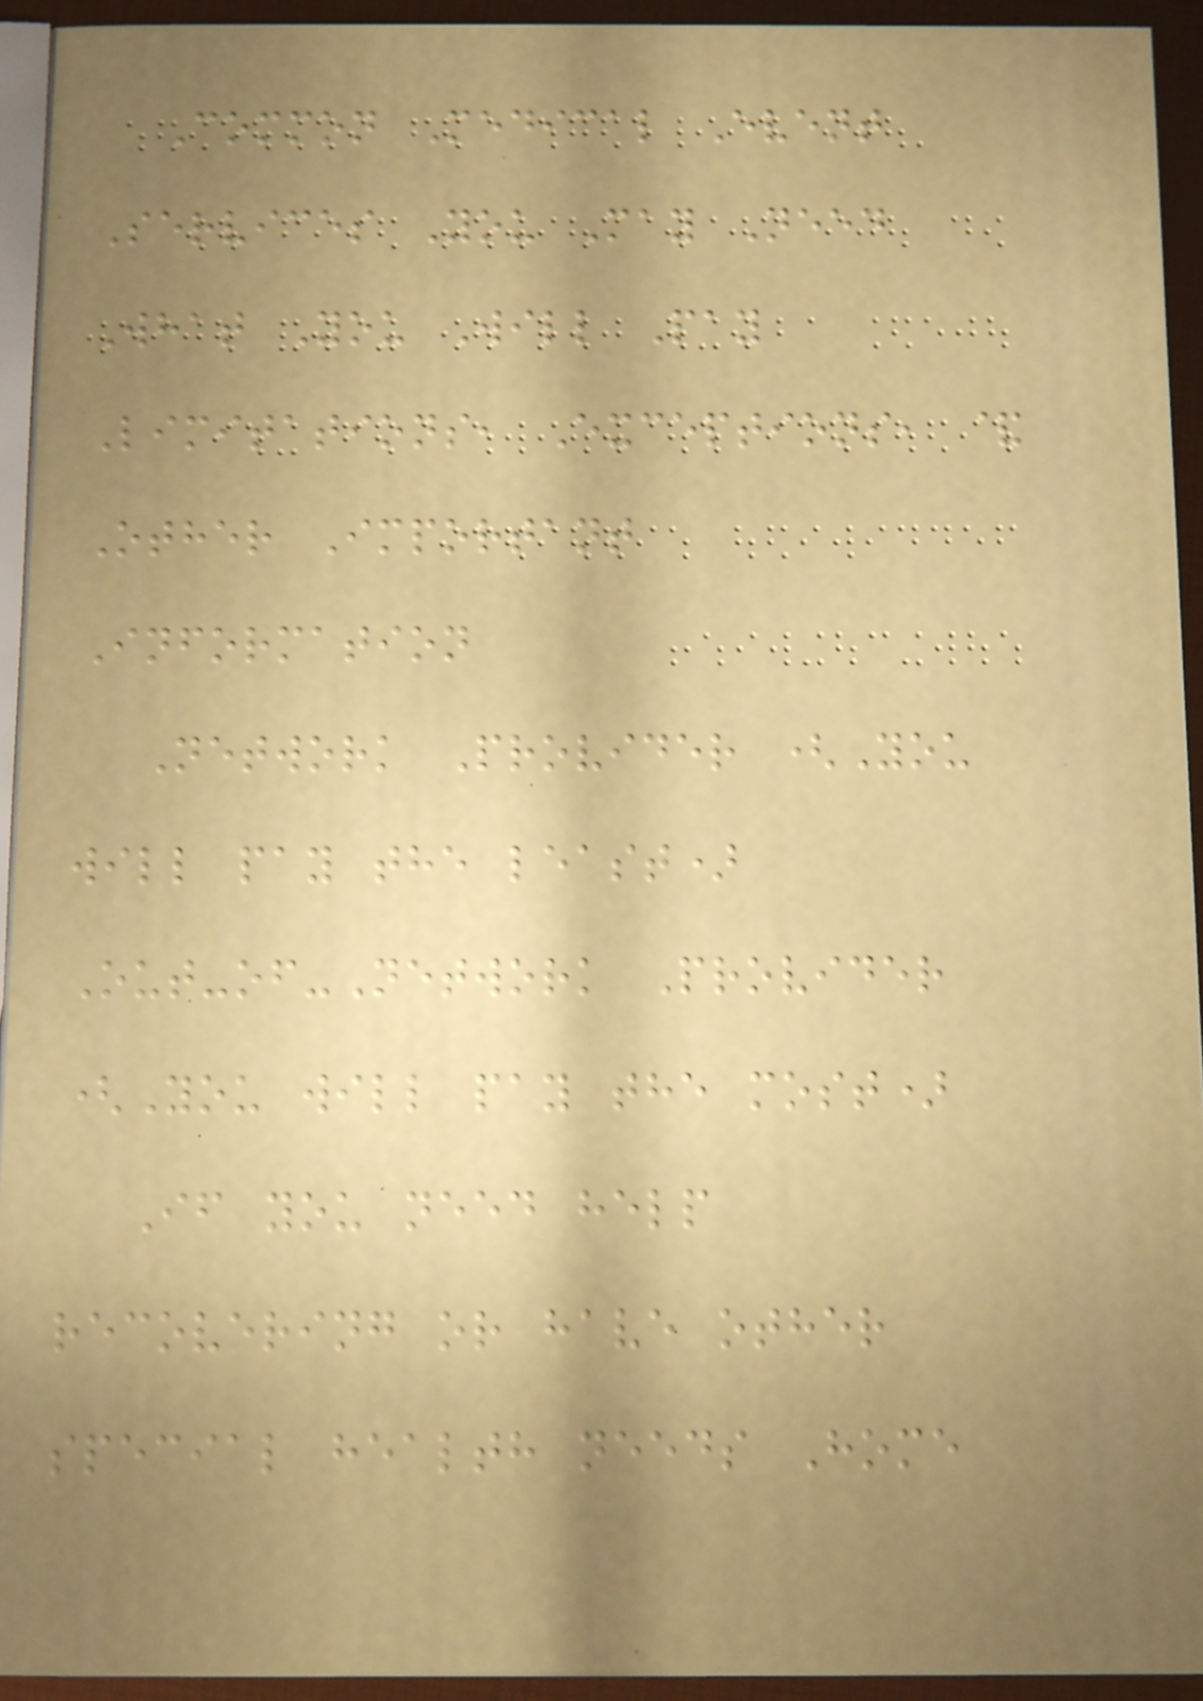Common Medical Event
Services You May Need
What You Will Pay
Limitations, Exceptions, &
Other Important
Information
Network Provider (You
will pay the least)
Out-of-Network Provider
(You will pay the most)
If you need help
recovering or have other
special health needs Home
